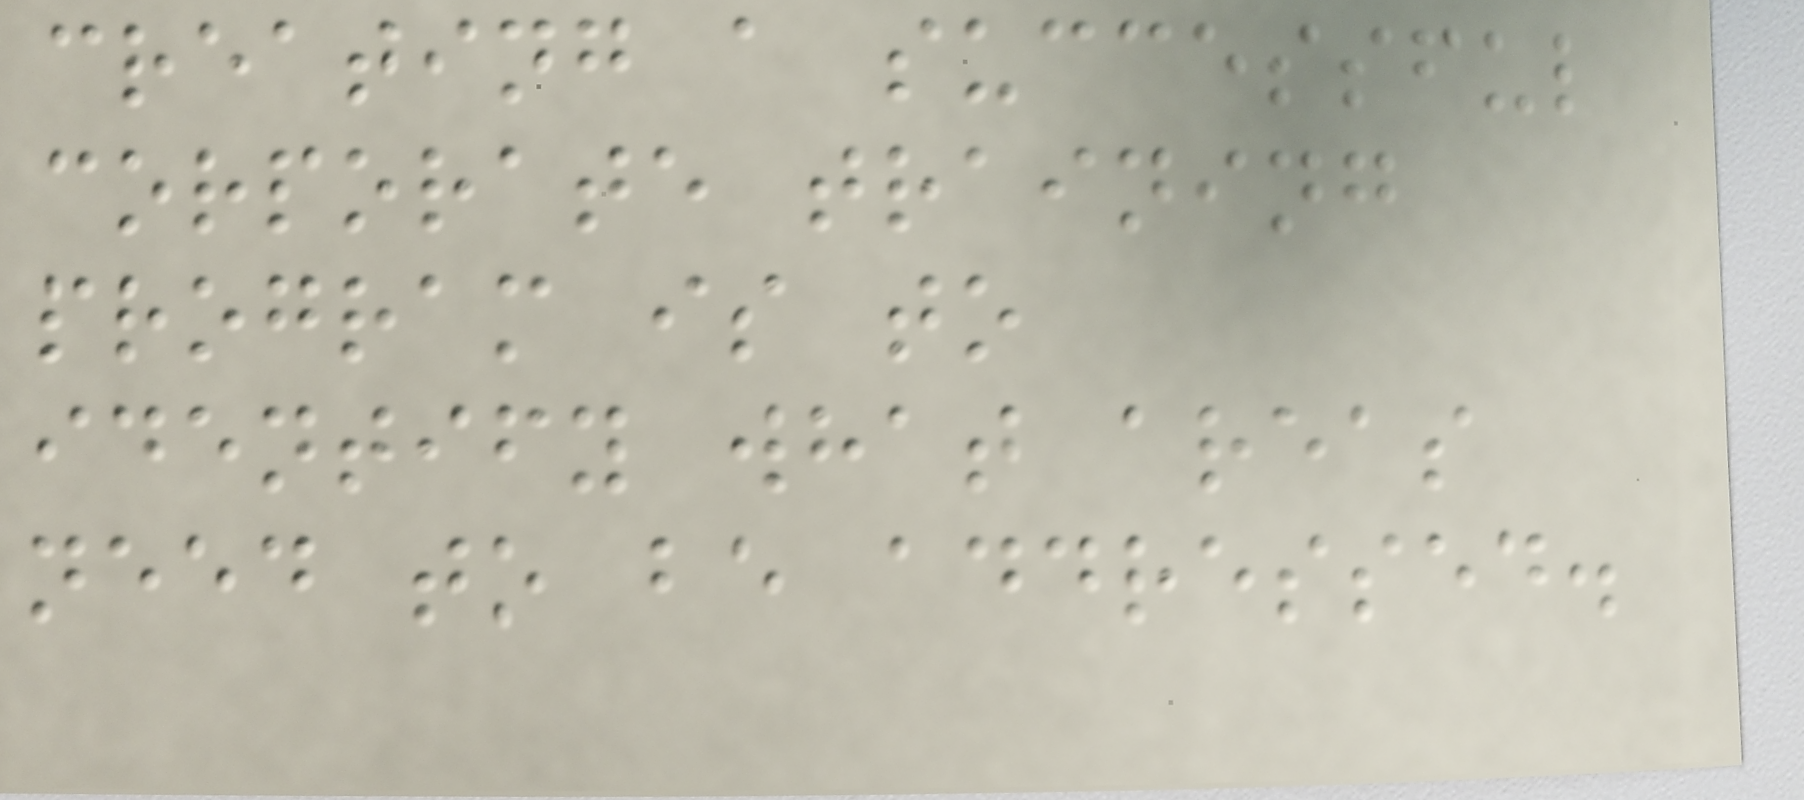creating a successful
corporate training
program is to
identify what areas
need to be addressed.
